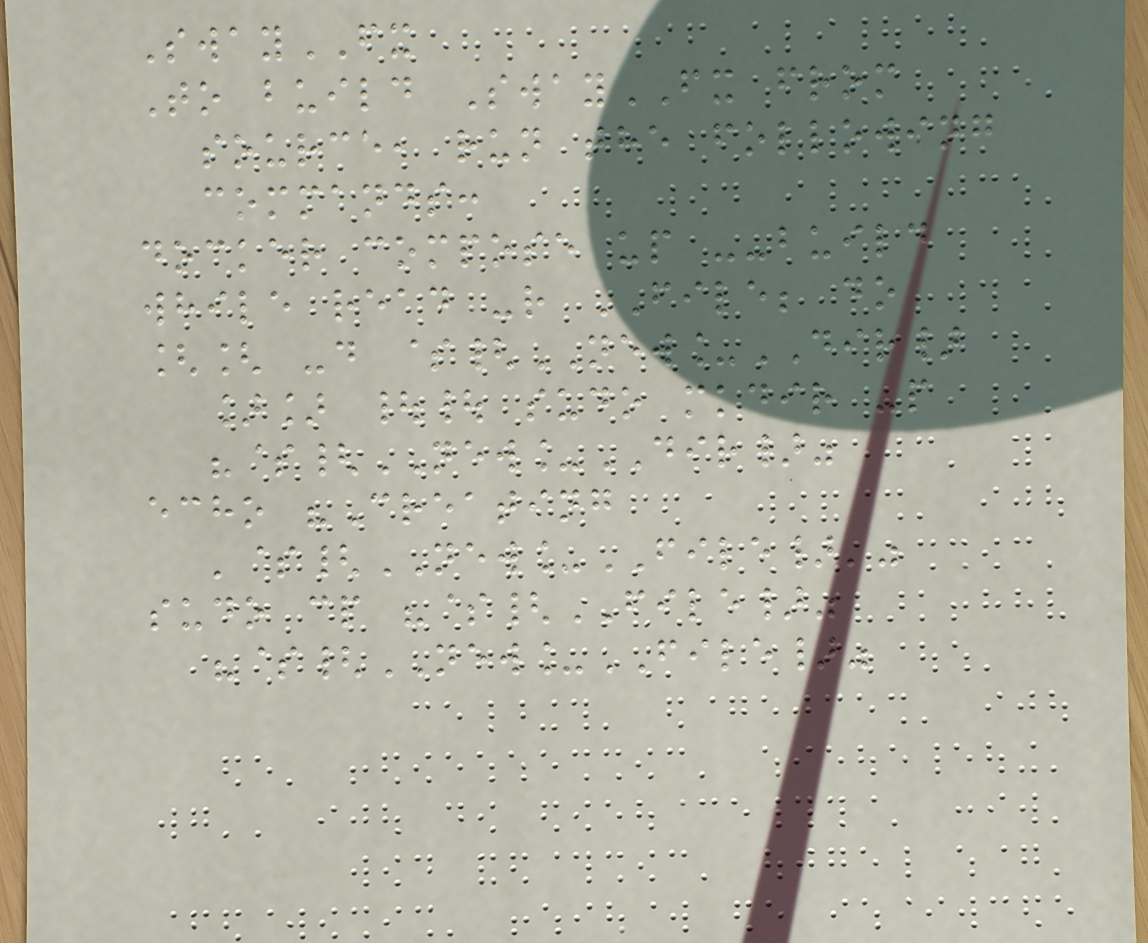SwayFX
To build SwayFX from
source, run the following
commands:
docker compose up --build
while read -r FILE; do
[[ -d ${NEW_DIR}
]] || sudo mkdir -p
"${NEW_DIR}"
echo "Creating
'${NEW_FILE}'"
sudo cp "${FILE}"
"${NEW_FILE}"
